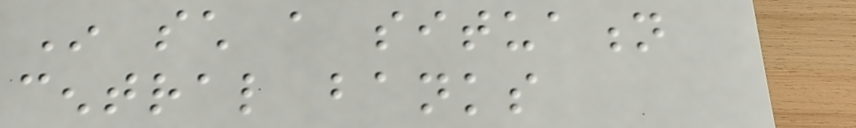In such a situation
central banks
